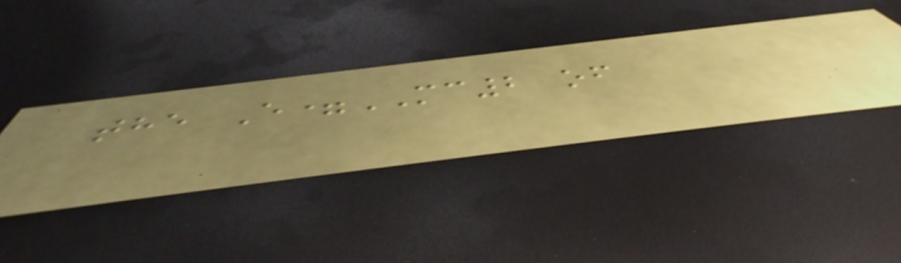the E=MC2 of
